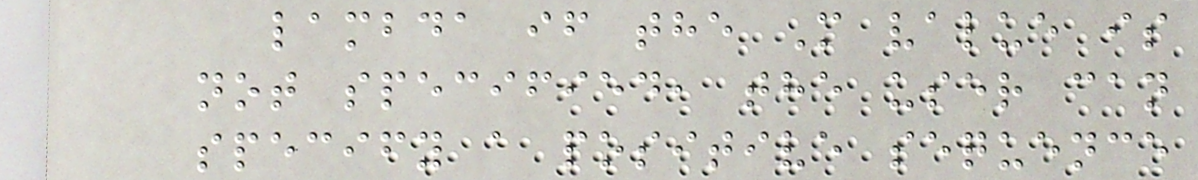lambda if the M value is
not specified, the user can
specify a positive sequence
